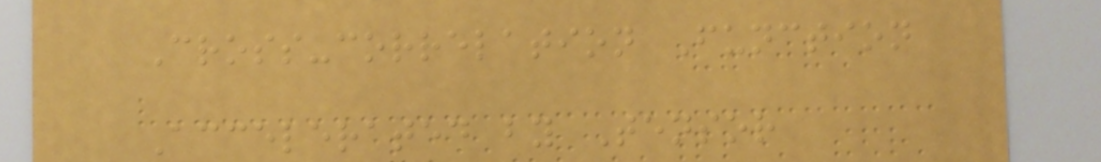Cross-correlation Function
Accelerated by Tensor
